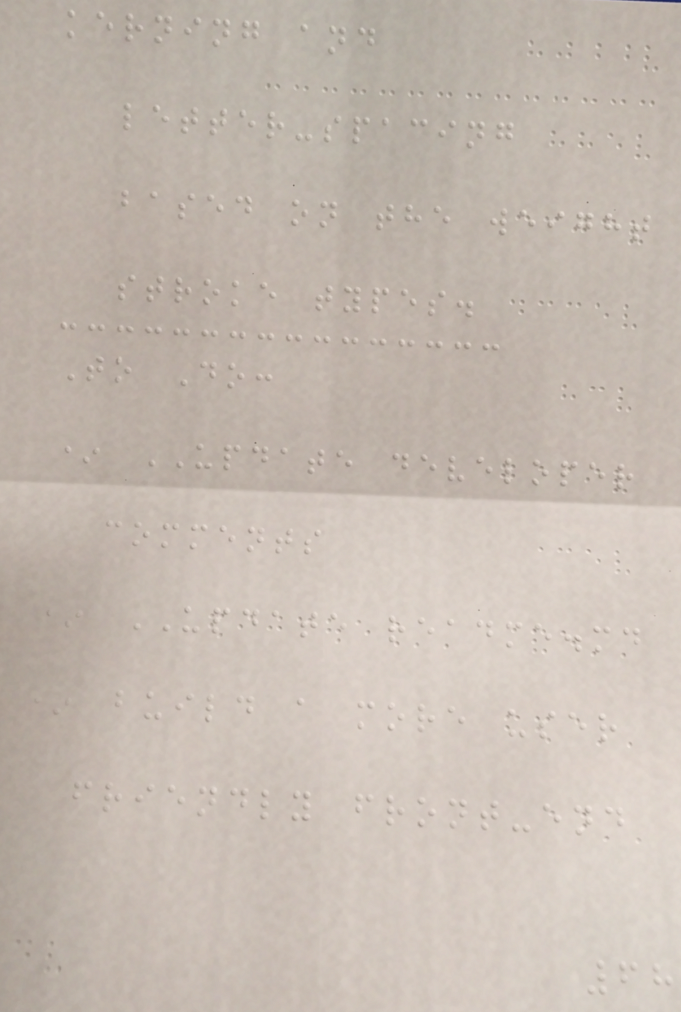kerning and
letter-spacing
based on the weight
stroke types.
To Do:
* UPDATE developer
comments
* UPDATE readme.md
* build a more user
friendly front-end
68
